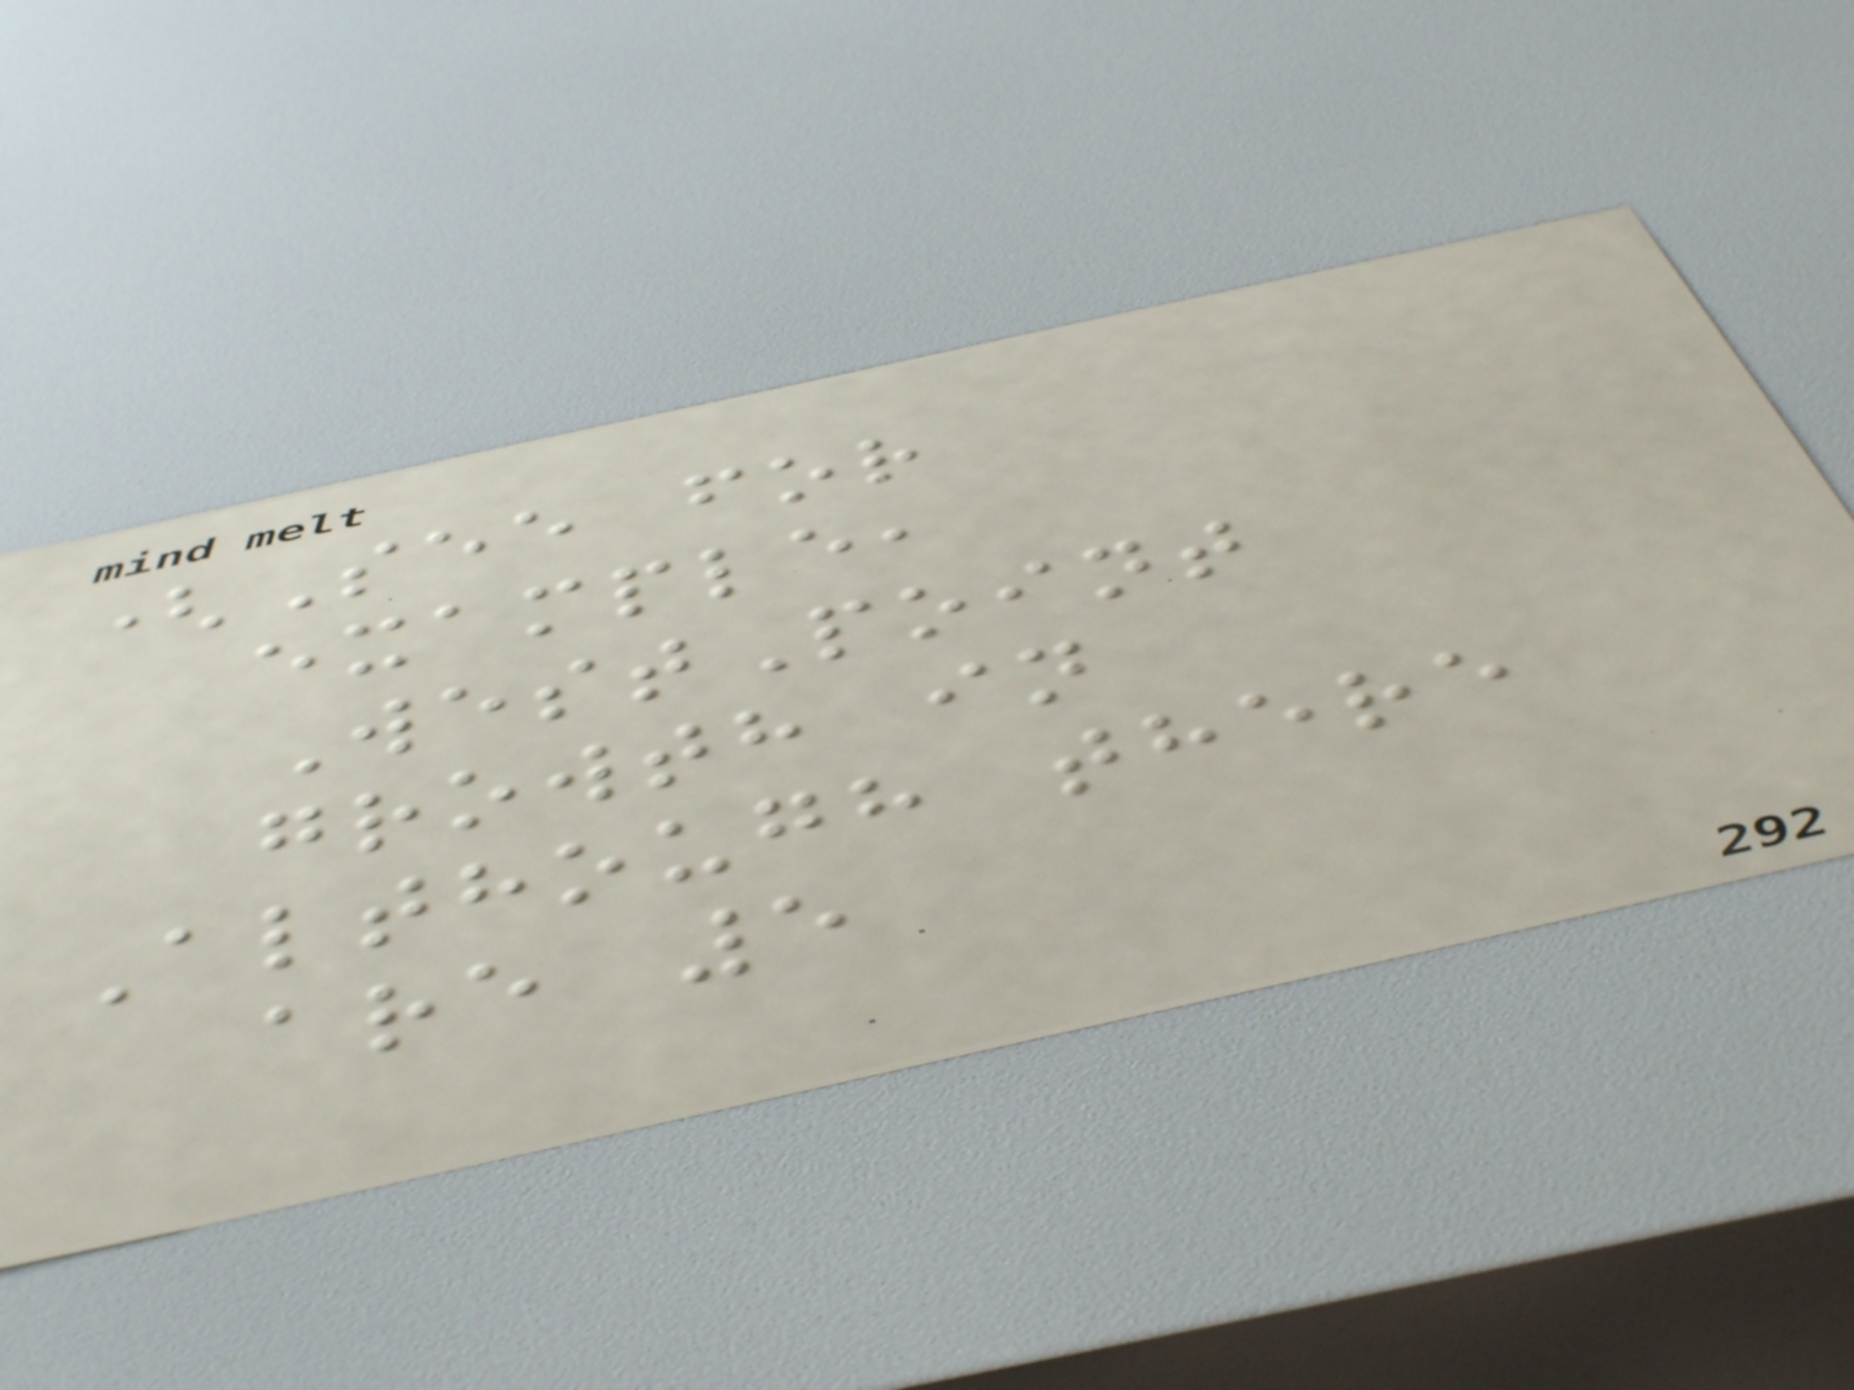(See for
example,
WestPoint
growth in
Although there
are 5
